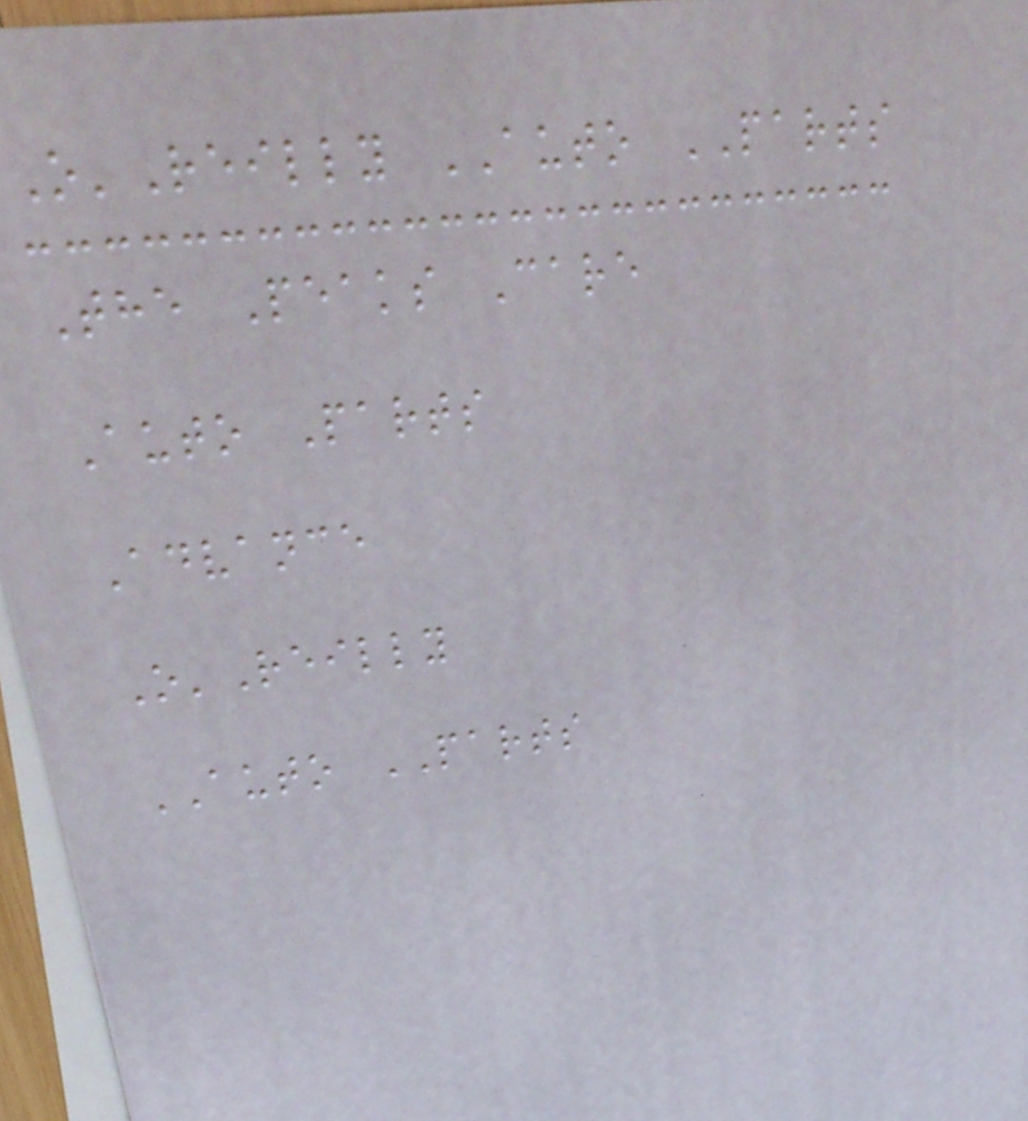O'Reilly AUTO PARTS
The Peaks Care
Auto Parts
Advance
O'Reilly
AUTO PARTS
